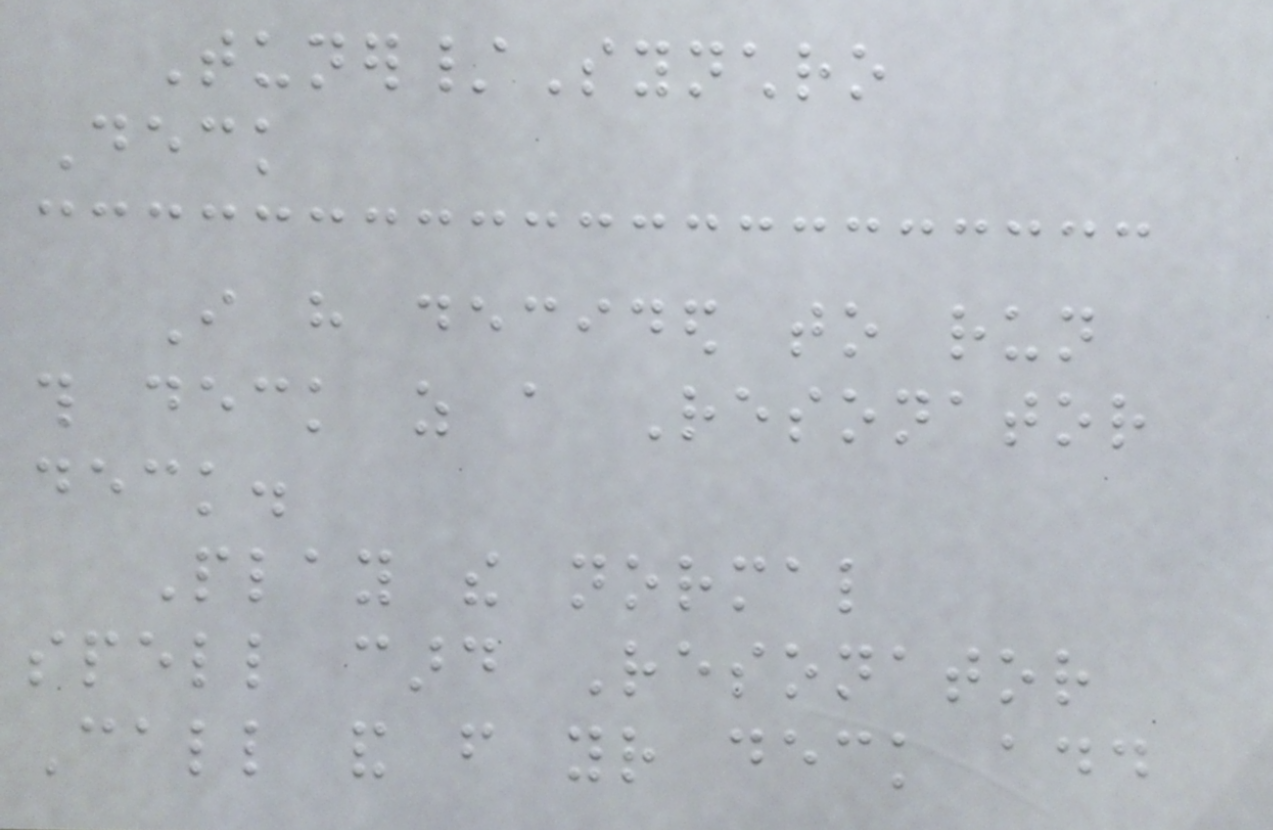Tuner/Synchro
Deck
I have decided to run
this deck as a Resonator
deck.
Play the normal
spell card Resonator
Call and from your deck add
